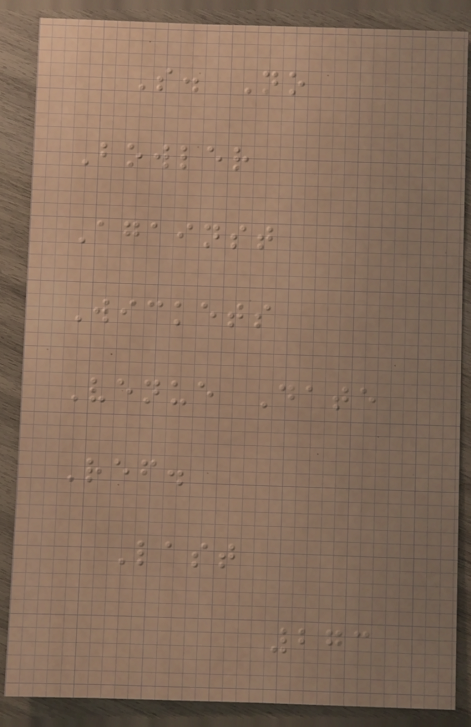S. No
Bowler
Against
Wickets
Venue Date
Ref.
Last
273
